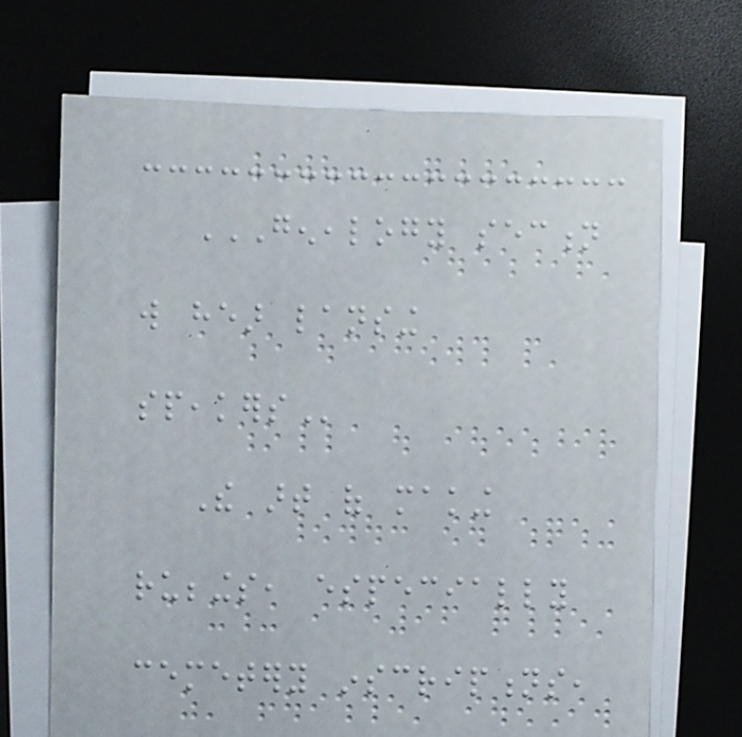GENEALOGY SECTION
WILL HEAR LANSING
SPEAKERS
The art of making
rubbings, especially
cemetery inscriptions,
